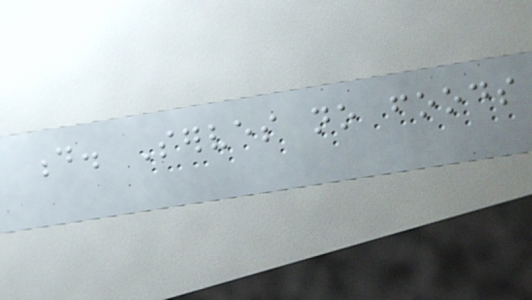d. Serves no foods
